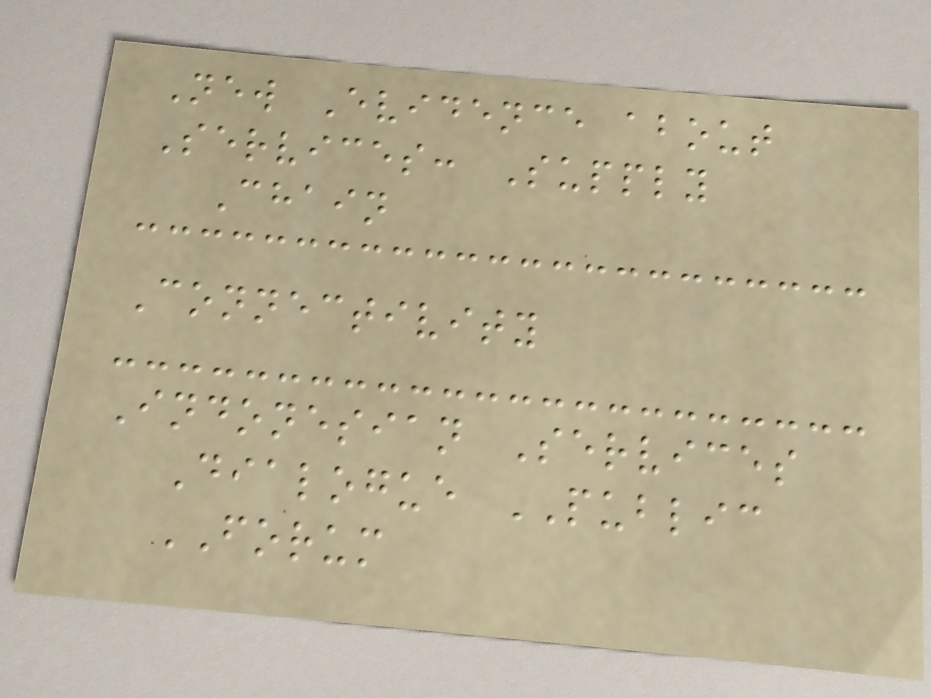New Evidence about
Services: Supply
Chain
Connectivity
Indonesian Services
Dialogue PUBLIC
FORUM
